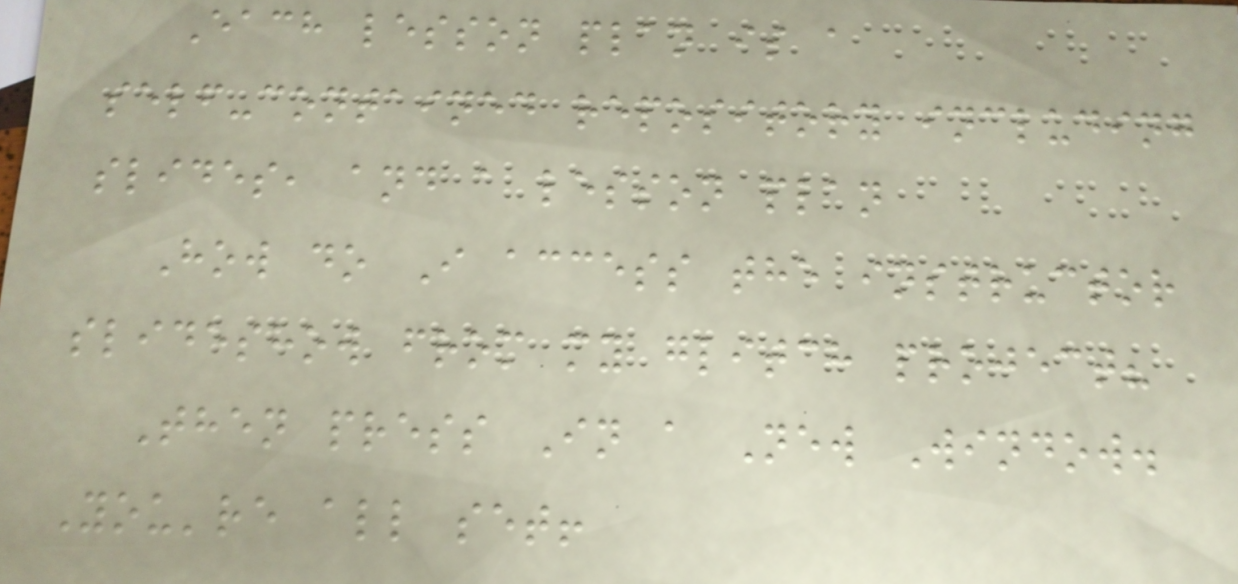Each lesson plan is a
self-contained repository including
slides, and a lesson plan
How do I access the instructor
slideshow from my glitch project?
Then press In a New Window.
You're all set!
